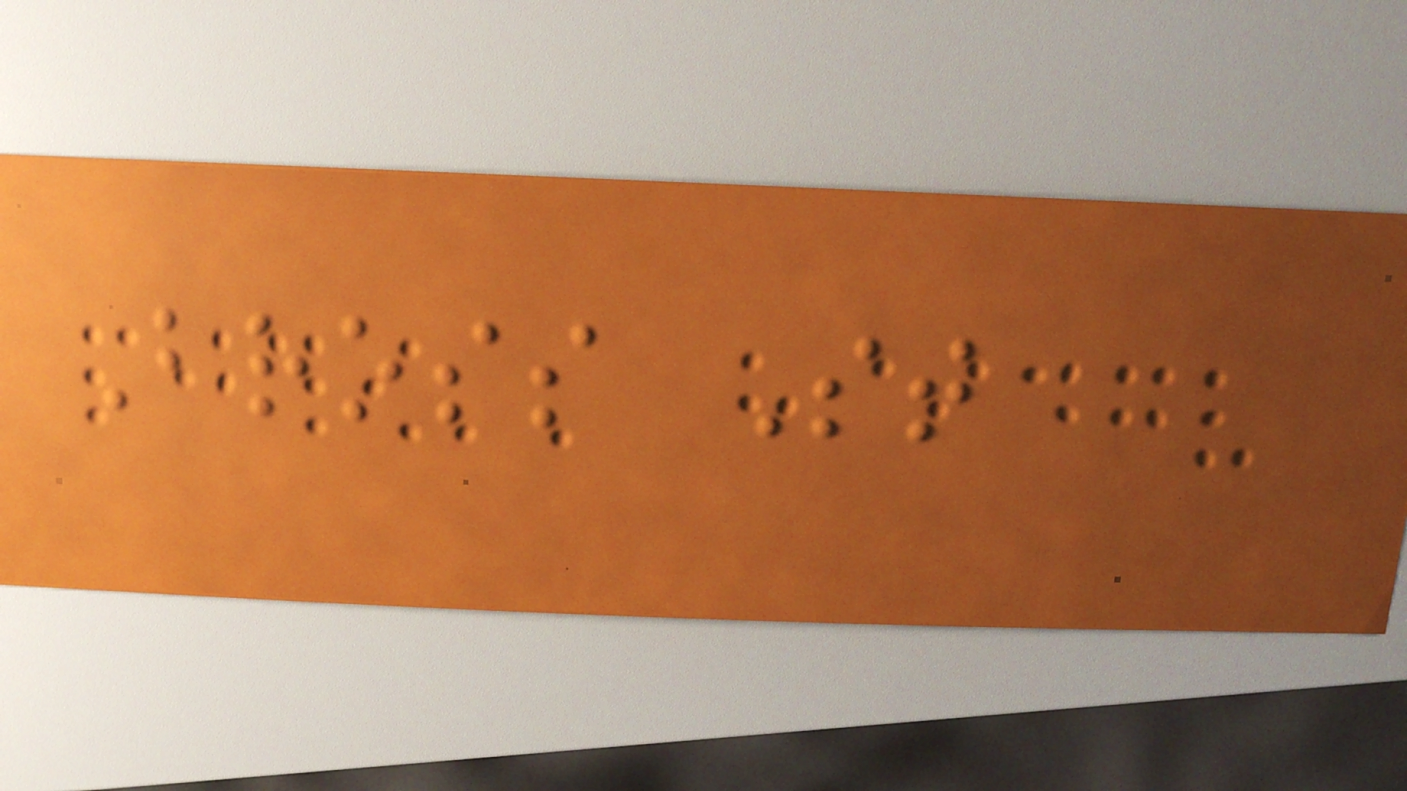Bross St
